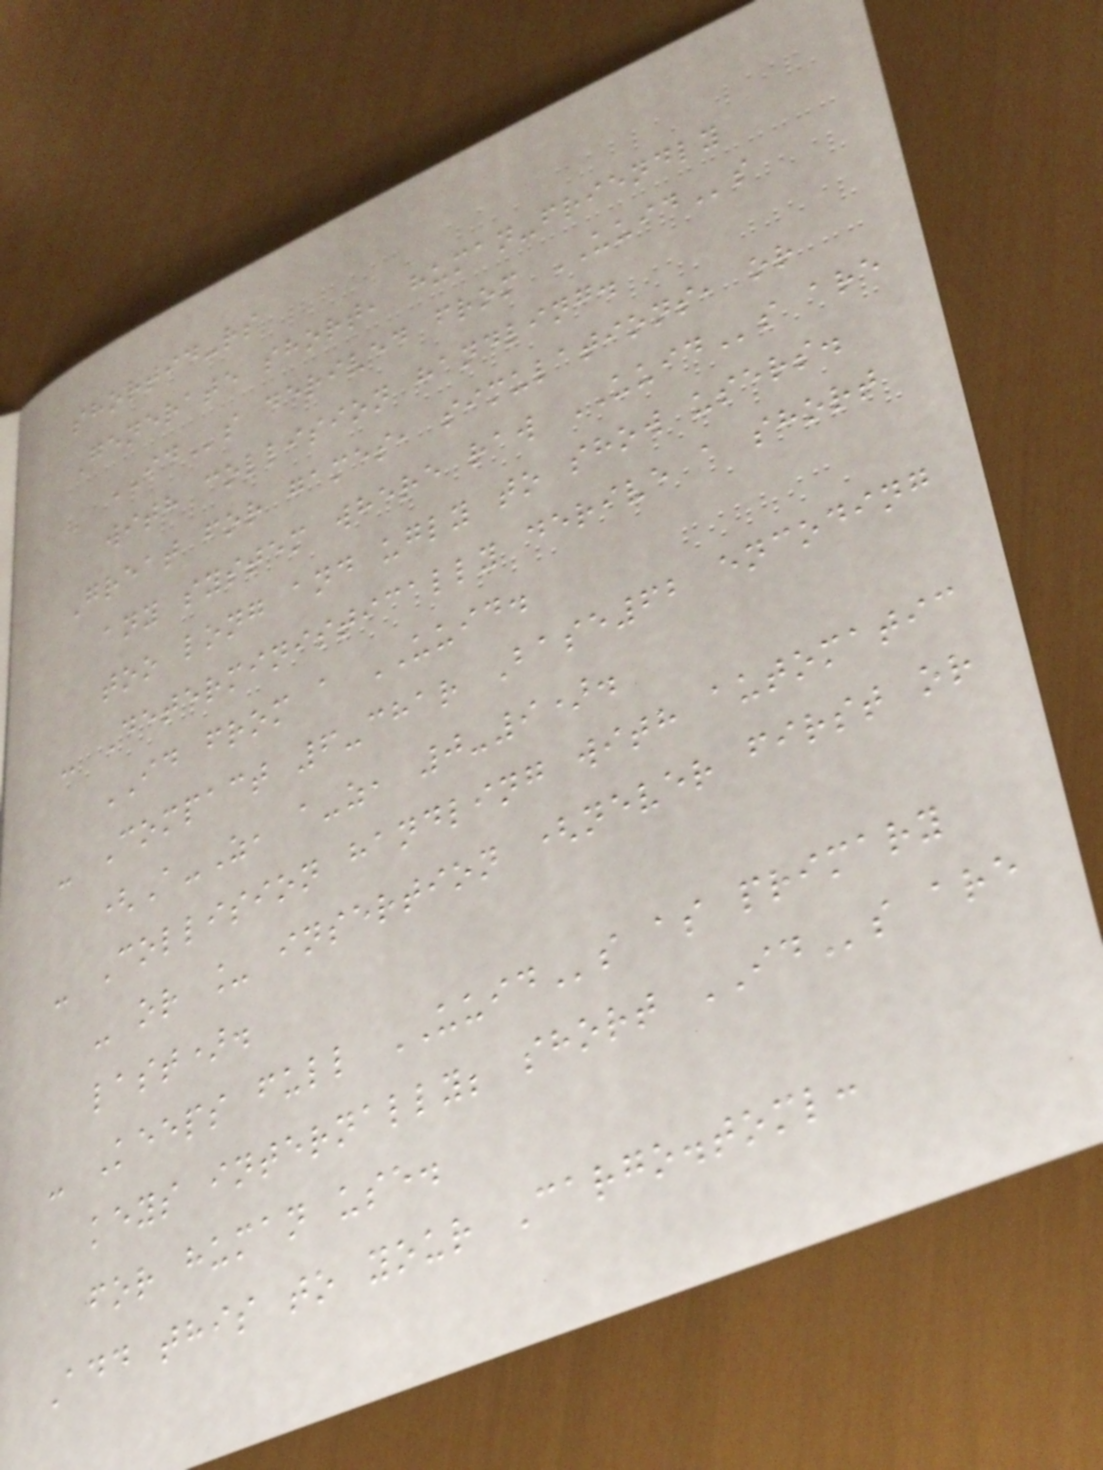shortid-rs
Generate short, human-friendly
IDs derived from UUIDs
with collision handling.
Great for games, simulations, or
any system where raw UUIDs are
too long and ugly to show users.
- Deterministically derive a short
ID from a UUID.
- Compact 6-char Base62 encoding
(A-Z, a-z, 0-9).
- Collision handling with automatic
- or _ insertion (never first or
last).
- Keeps full UUIDs as primary
keys internally; short IDs are
for human use.
Add this to your Cargo.toml:
